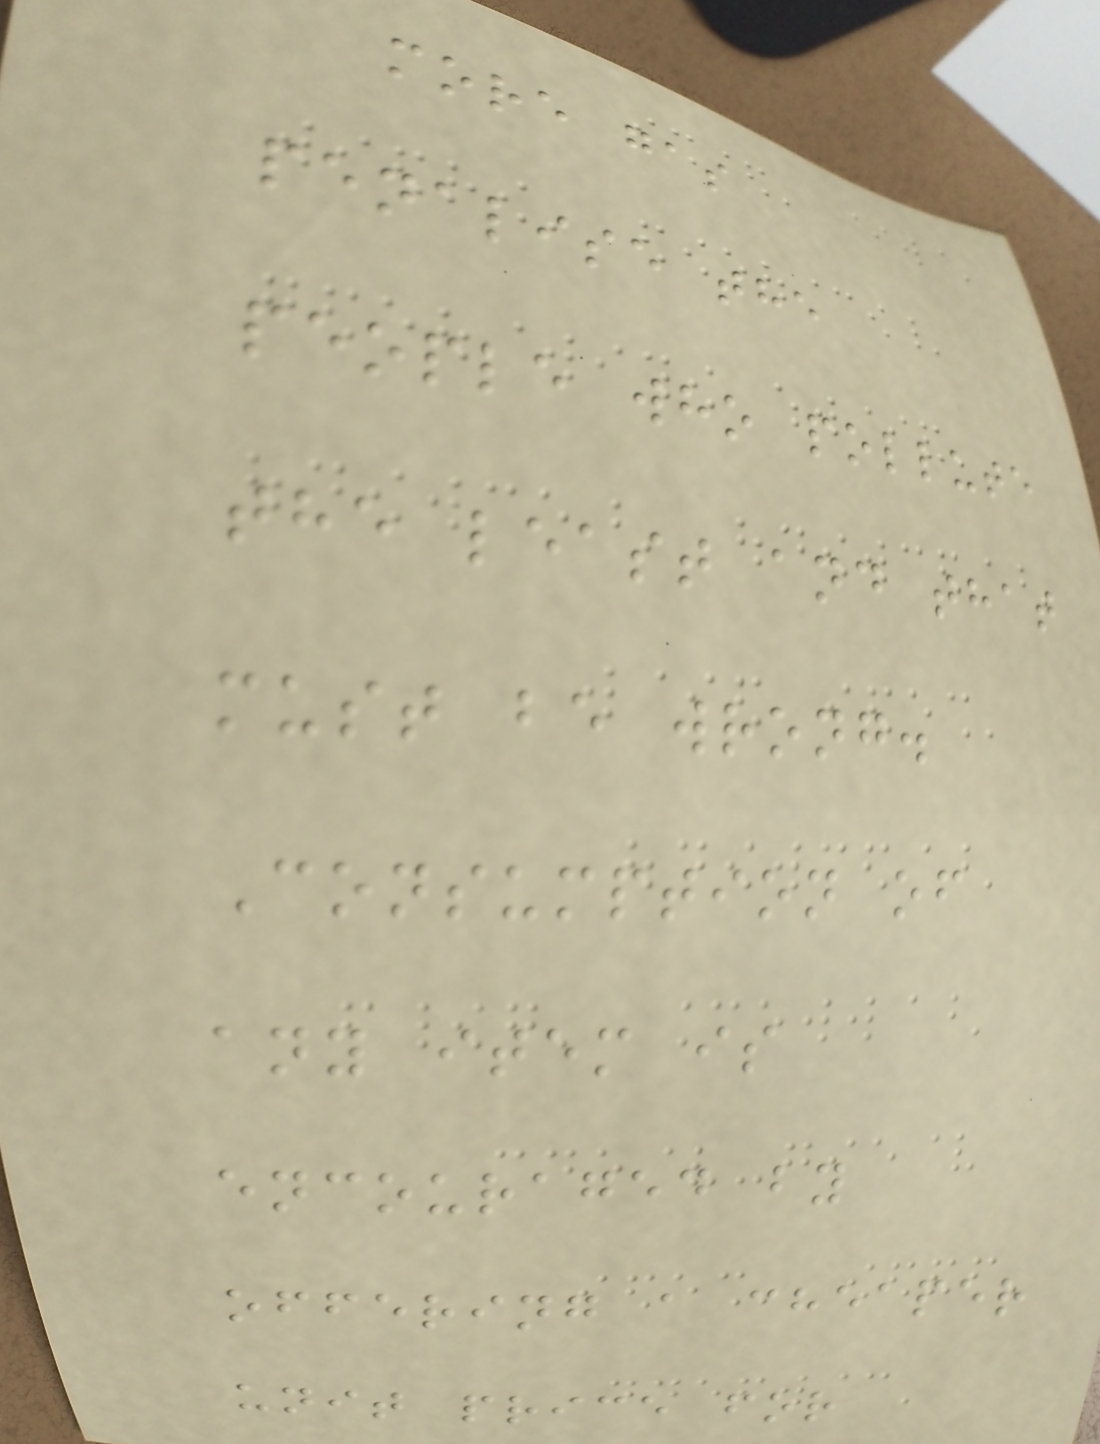more gas
penalise the
people who pollute
the least and that
must be wrong.
Consumption of
any item is
encouraged by
offering a cheaper
unit price for
